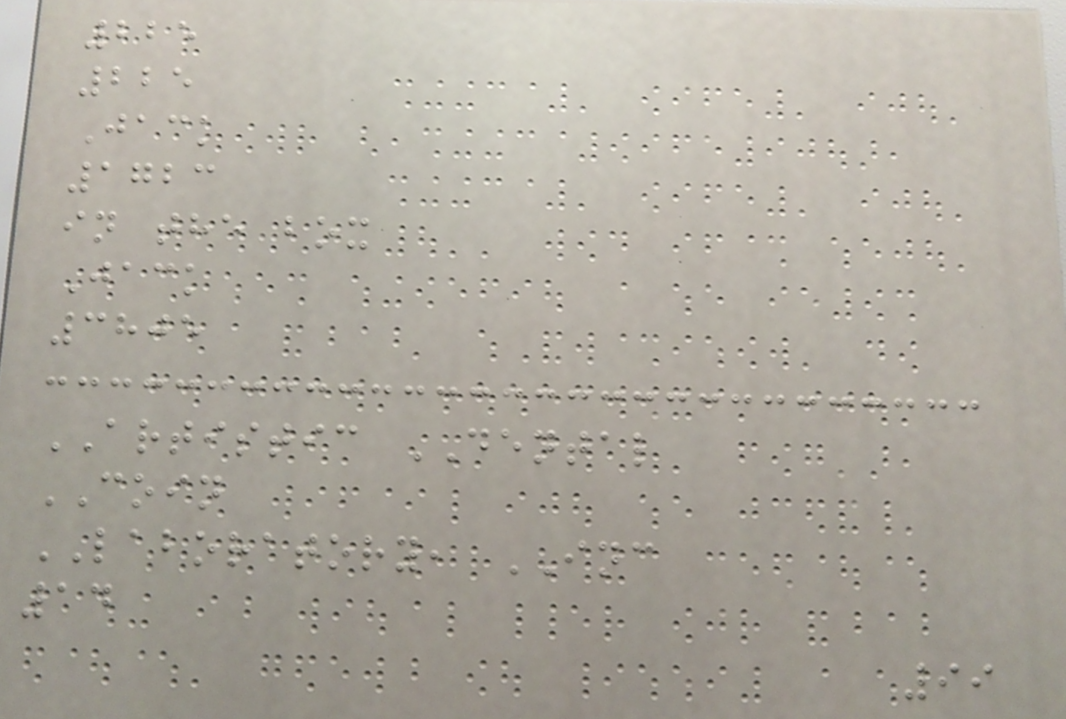225
225
Jack
1723
in the box
Jack
3805
ARTISTIC DENTAL
COIN
LABORATORY, INC
14
99
